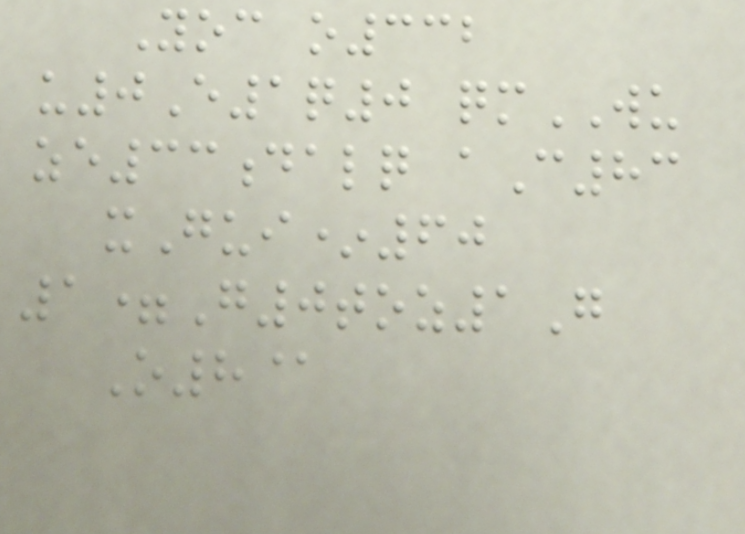Yoc o332
u0E1q0 qmWU
ze33dalq aC83
xGui*60
1=G0toz1G
O8@
